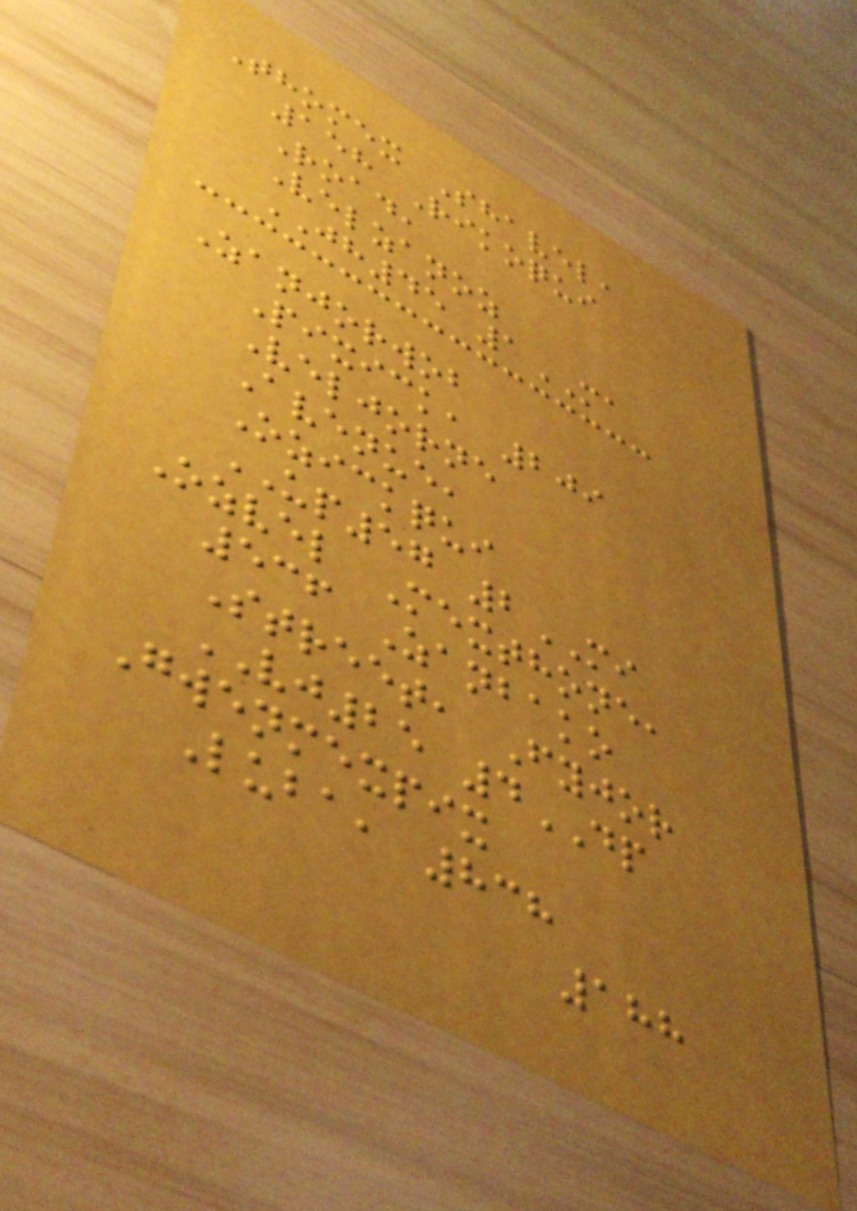Thomex Shavel,
158 Rikoqui
Road,
Velzanoz
JH45 1MA
Zanjorwob
Pixick, 209
Veljorne
Avenue,
Ozickqui
UP57 2MI
Ozvel Mexthone,
536 Zanbako
Street, Fyjor
VJ25 4DP
Gwenmexpix
Luba, 838
188
